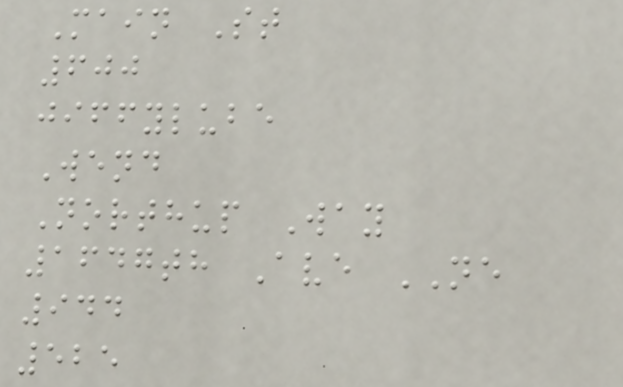Main St
600
jiffylube
Wend
Northup Way
1647th Ave NE
944
525
